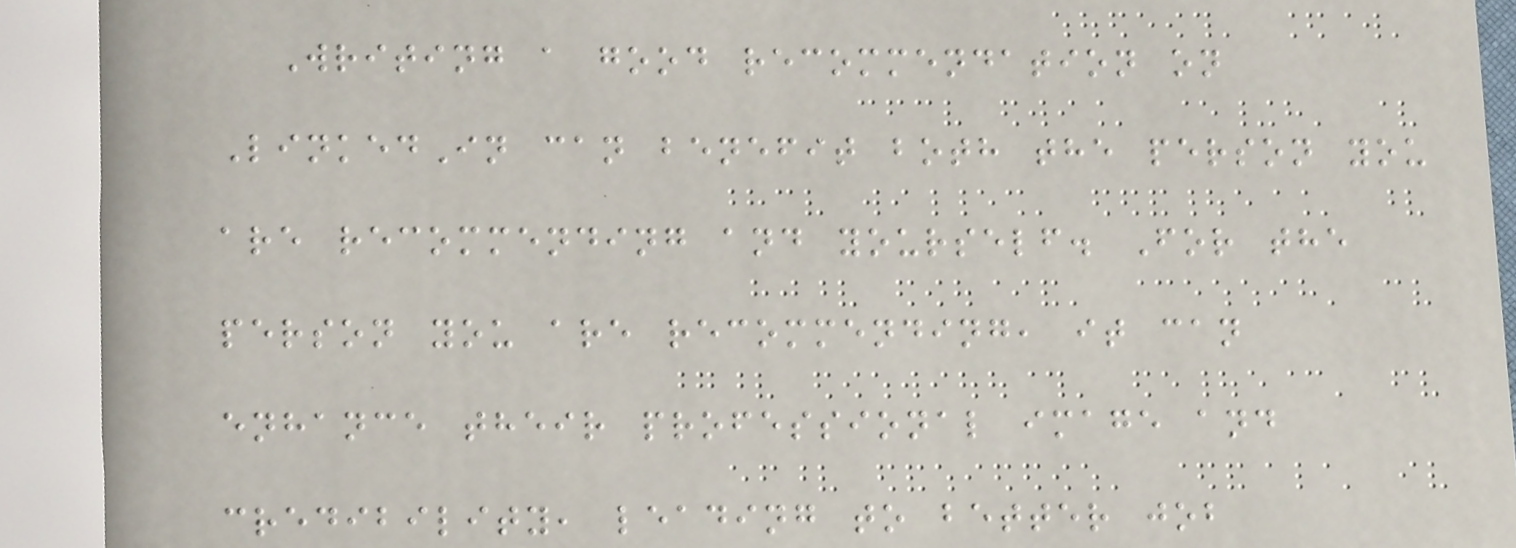Writing a good recommendation on
LinkedIn can benefit both the person you
are recommending and yourself. For the
person you are recommending, it can
enhance their professional image and
credibility, leading to better job
